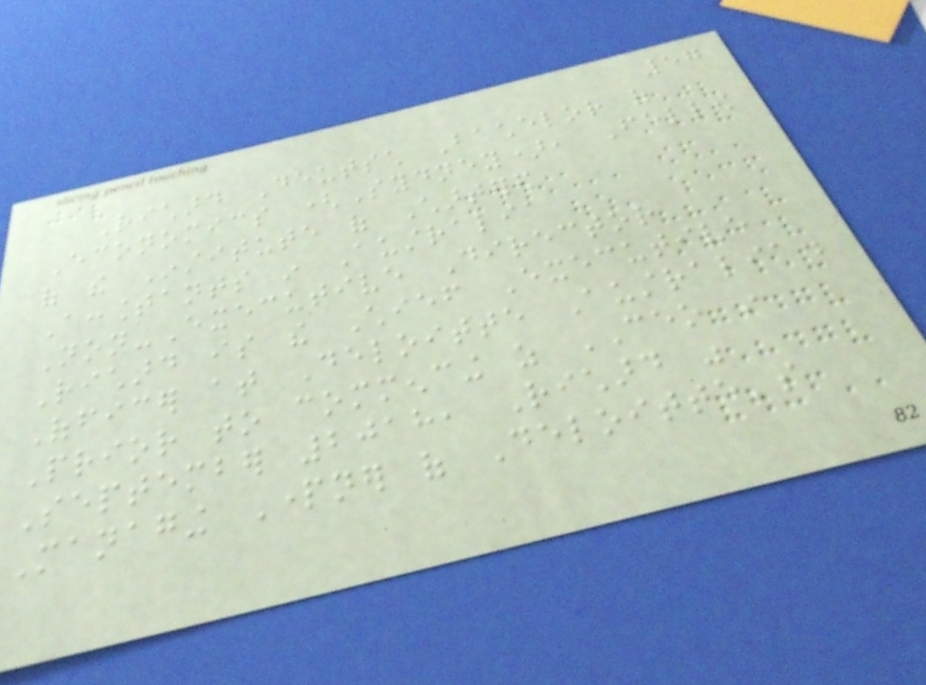57
Richard Deutsch Bachelor of
Economics (Sydney), Fellow
of the Institute of Chartered
Accountants in Australia
Non-Executive Director
Richard is the Chief Executive
Officer at Deloitte Australia.
Prior to commencing as CEO in
September 2018, Richard was
Managing Partner of Deloitte's
